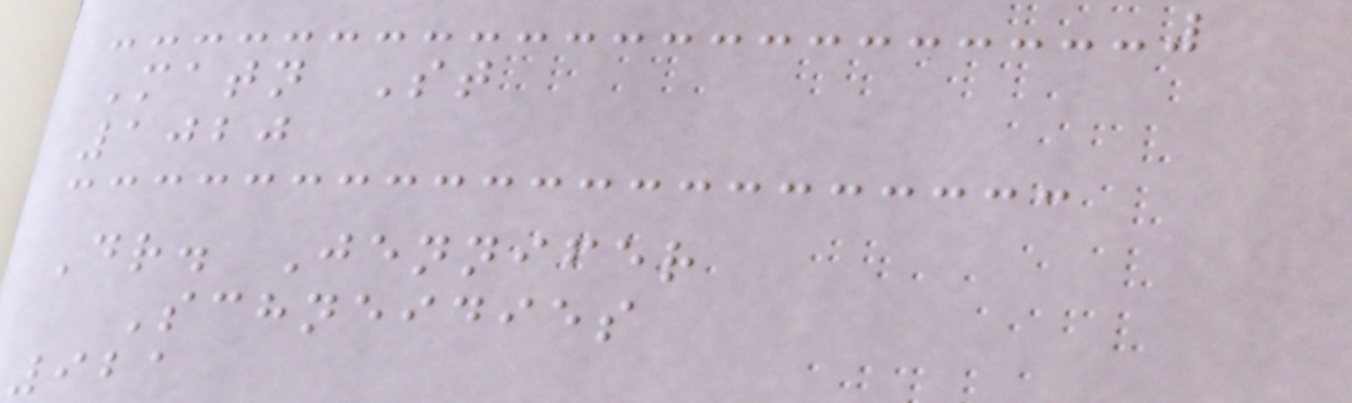Matn St
1020
Dr. Jennifer
Schneidies
921
